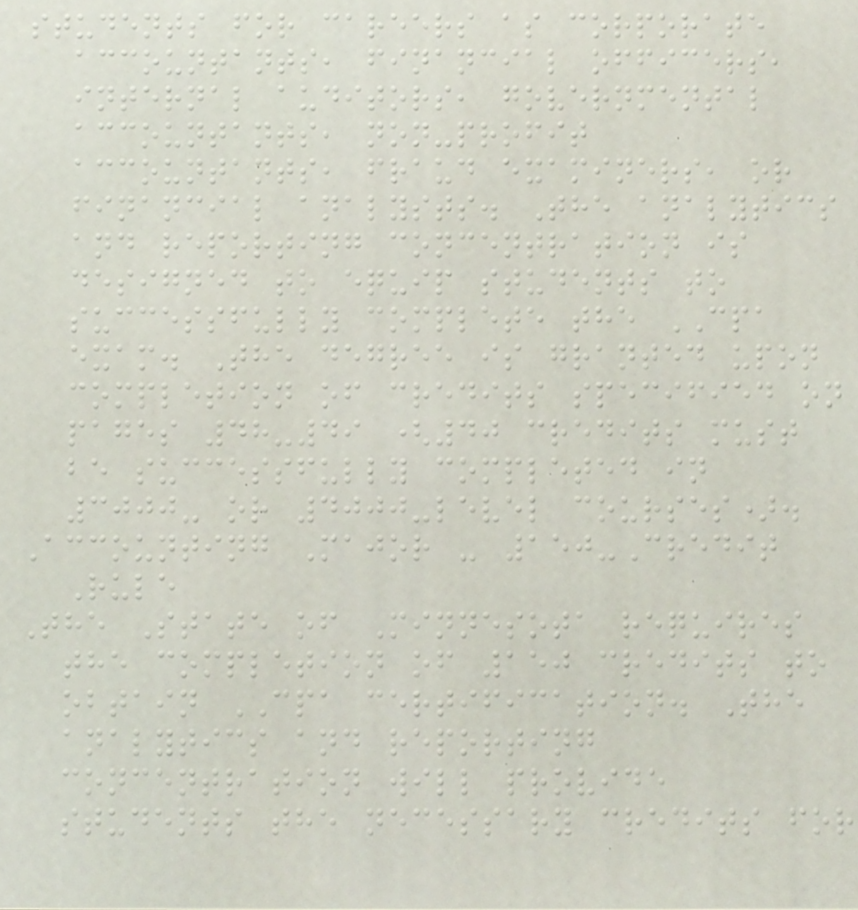students for careers as corporate
accountants, financial officers,
internal auditors, governmental
accountants, non-profit
accountants, fraud examiners, or
financial analysts. The analytics
and reporting concentration is
designed to equip students to
successfully complete the CPA
exam. The degree is granted upon
completion of credits specified on
pages 48-49 (40 credits must
be successfully completed in
3000- or 4000-level courses).
Accounting Major - 150-Credit
Rule
The State of Minnesota requires
the completion of 150 credits to
obtain CPA certification. The
analytics and reporting
concentration will provide
students the necessary credits for
